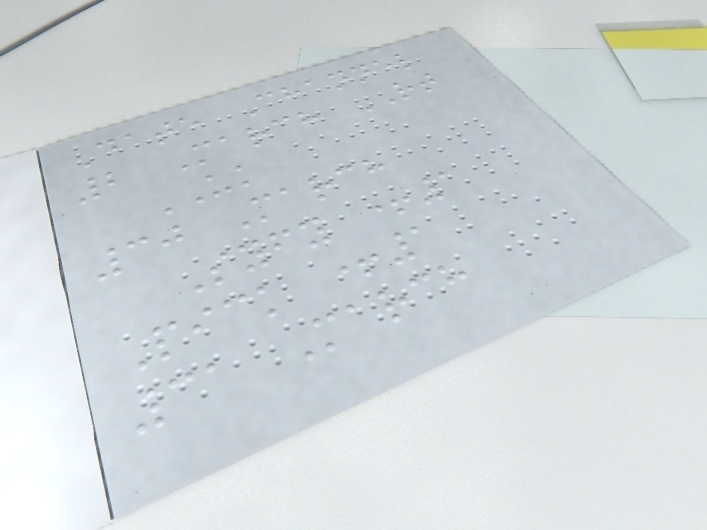Date Channel
2 March RT
UK
30 March
Syfy +1
Pick +1
31 March
